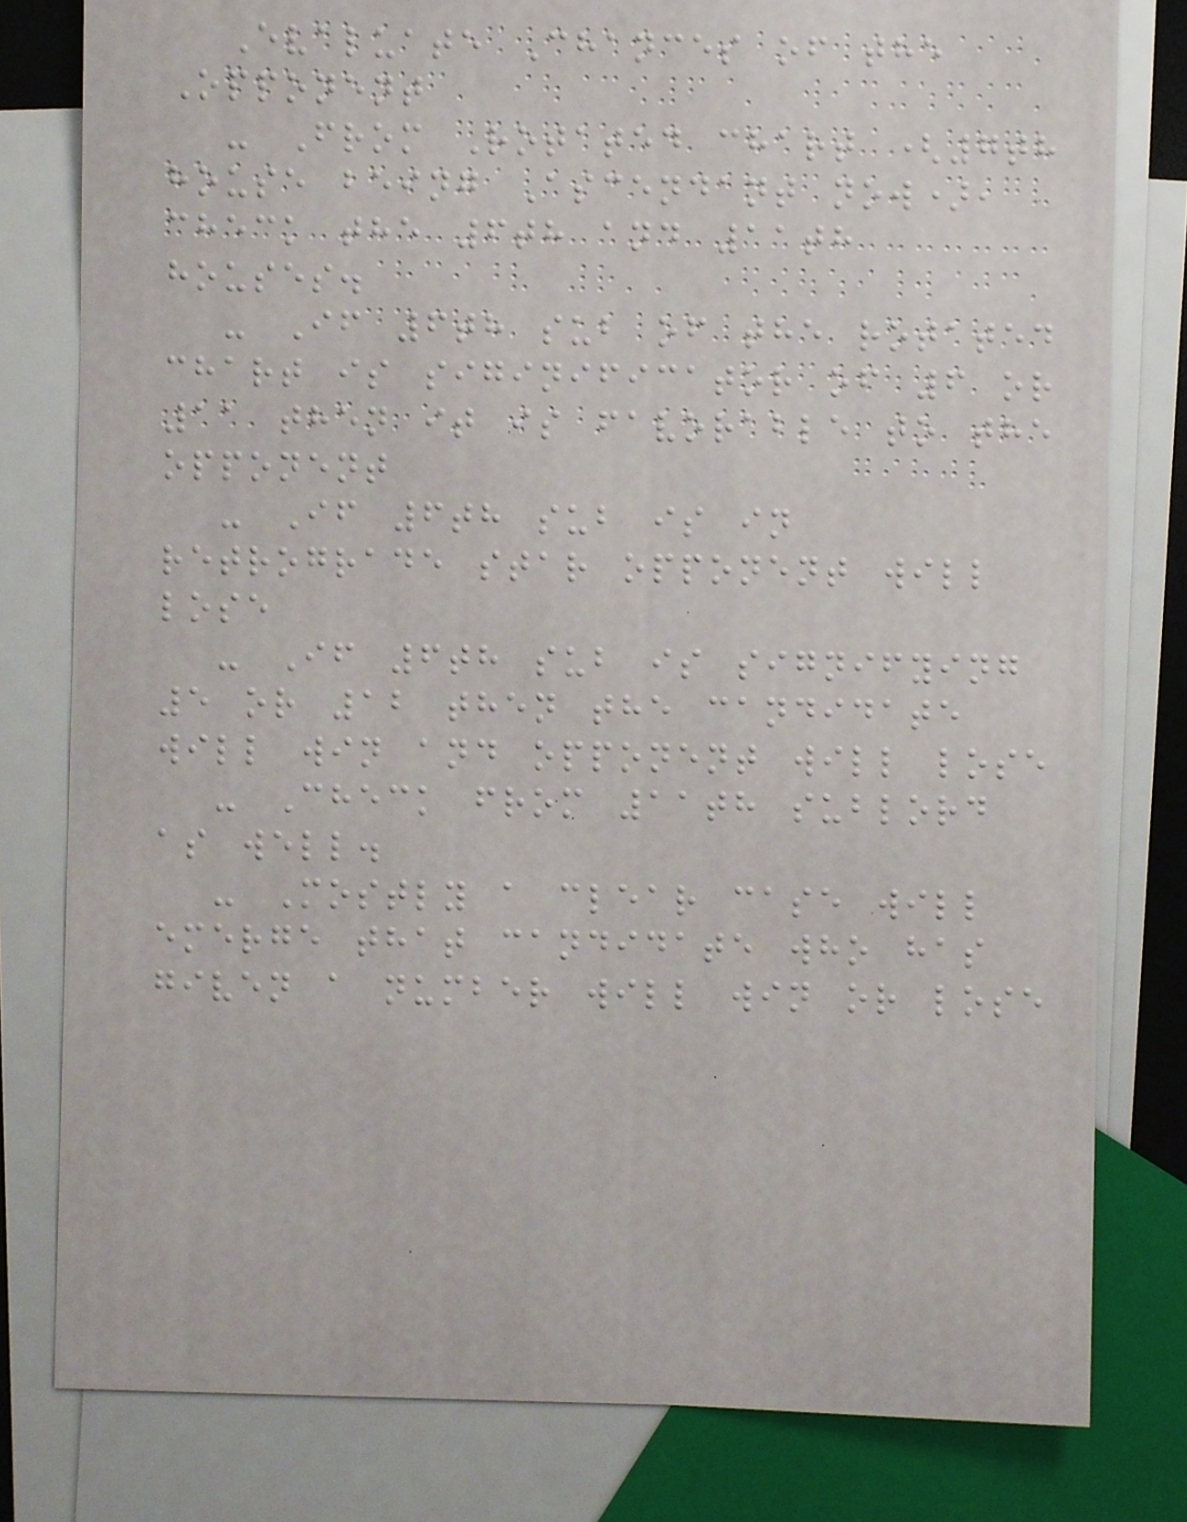Evaluate Chances of the
Opponent
- From Rotated chart (7th
house being Ascendant now),
check the 6th and 11th
houses.
- If 6th sub of the rotated
chart is siginificator of 6 or
11 then it is favorable to the
opponent
- If 6th sub is in
retrograde star opponent will
lose
- If 6th sub is signifying
5 or 12 then the candidate
will win and opponent will lose
- Check from 11th sublord
as well.
- Mostly a clear case will
emerge that candidate who has
given a number will win or lose
